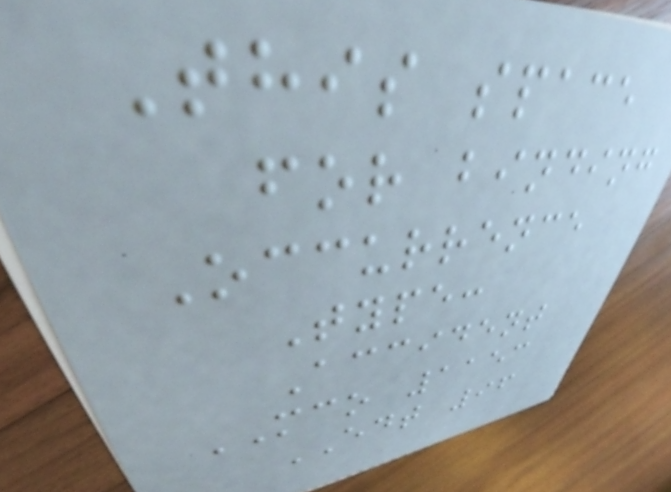This space
for binding
Occurrence
Type:
Accident
MCO 1153
EDT 96
